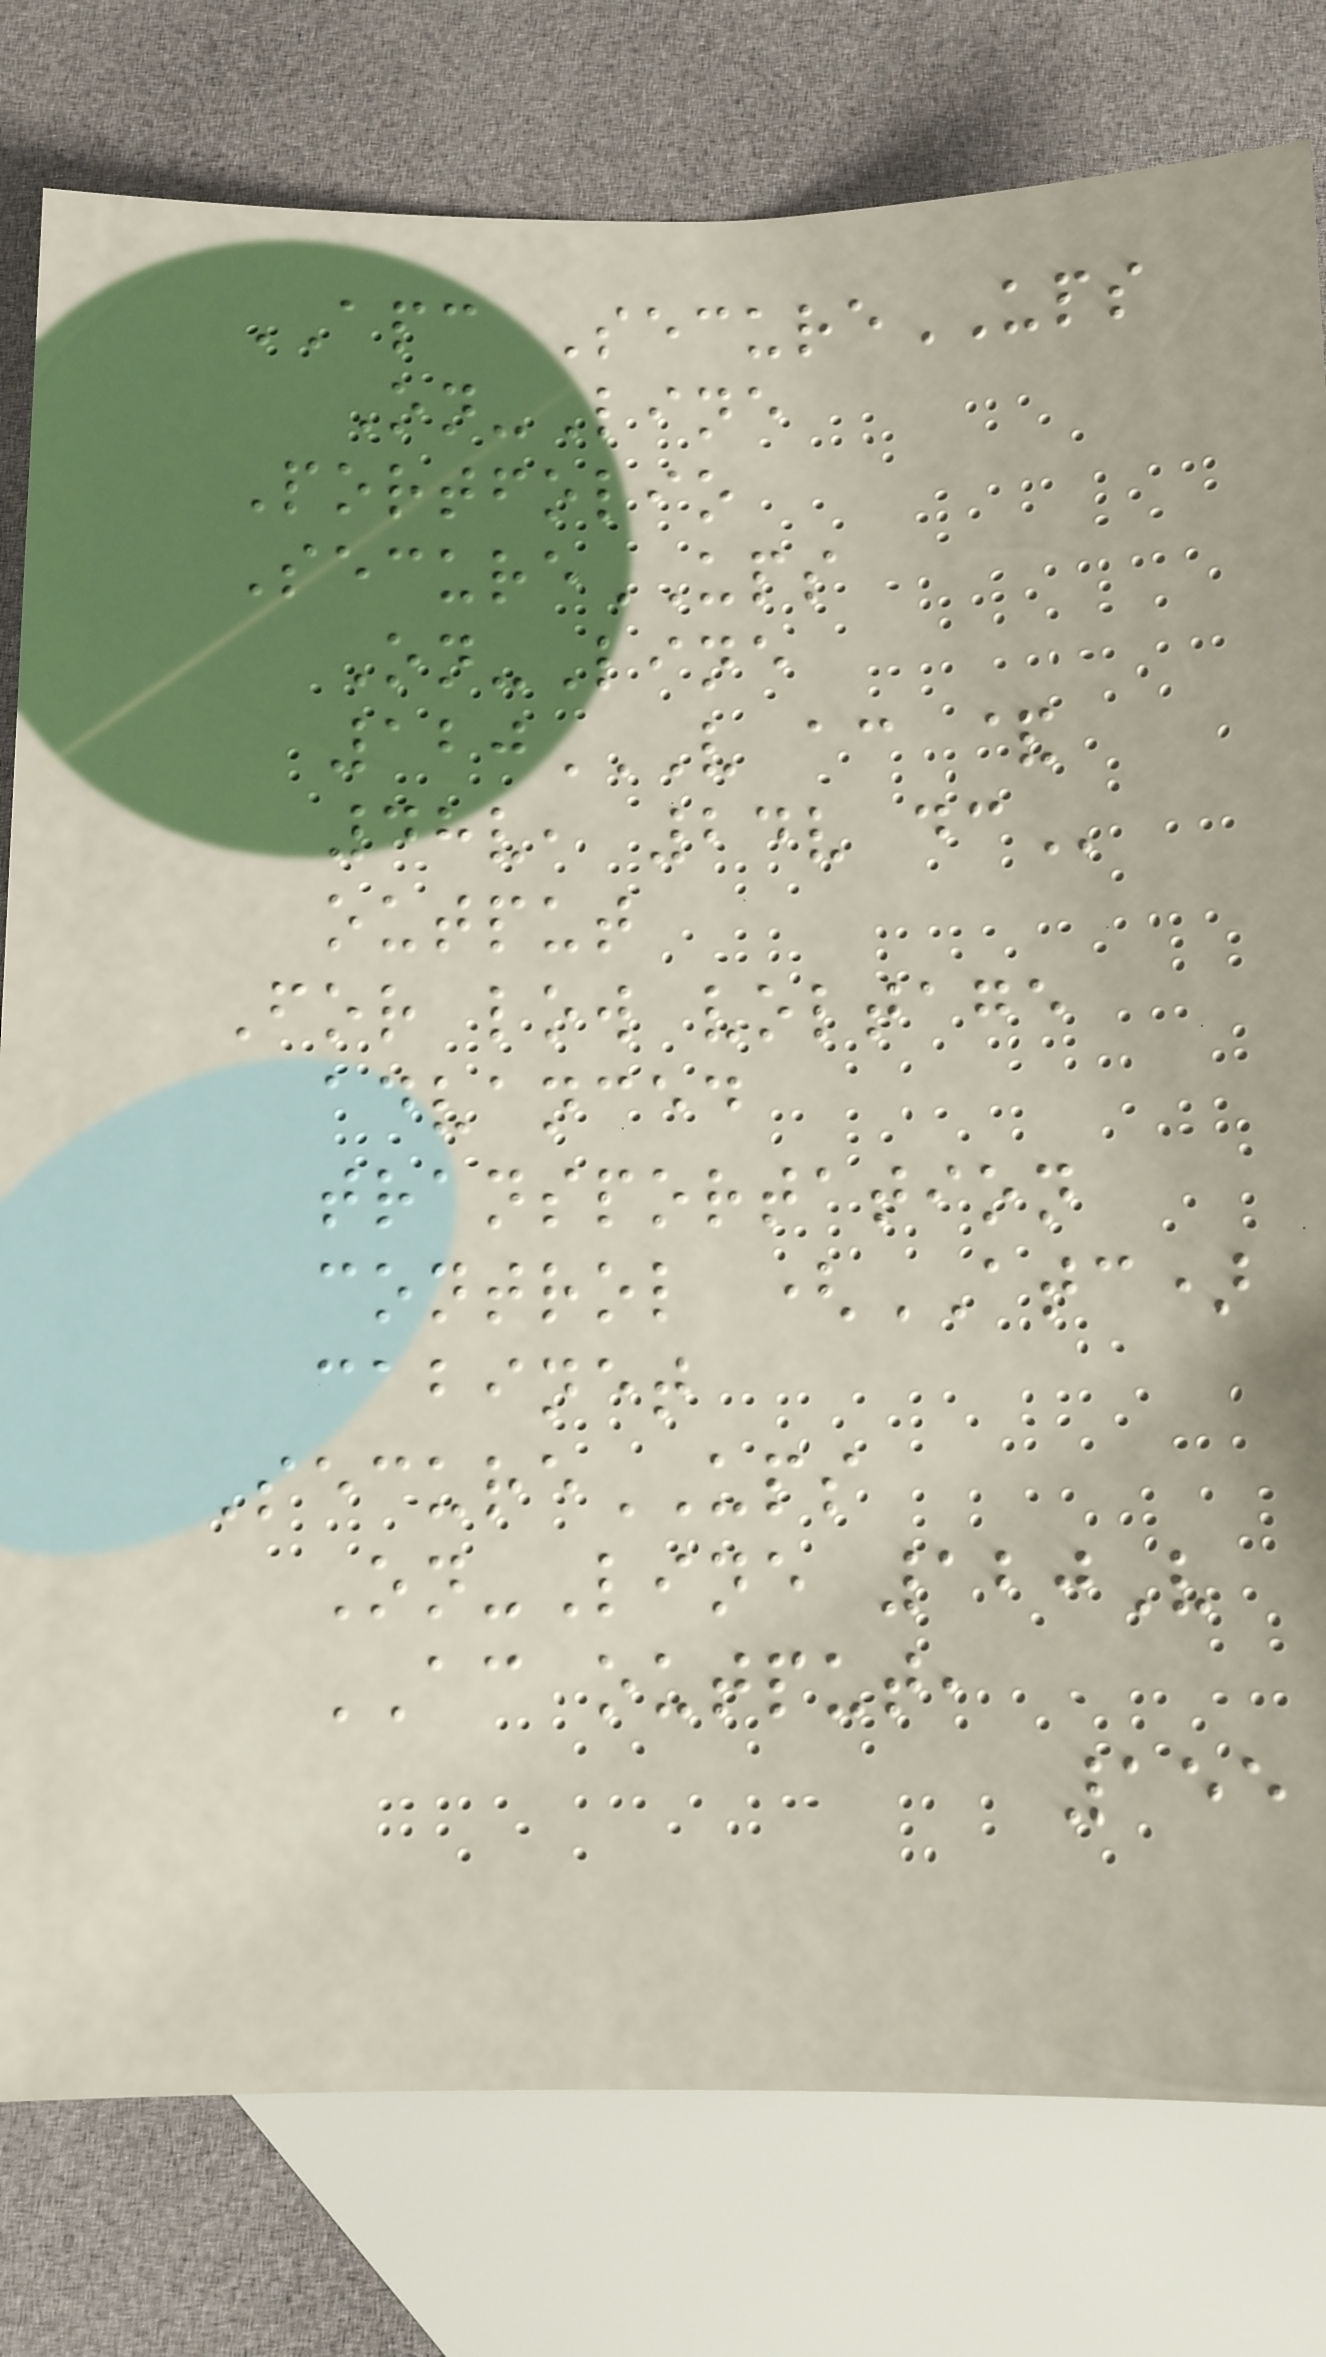APC SecureUPS
On-Line
Portfolio
SecureUPS
On-Line
120V AC &
48V, 24V DC
output
For low voltage
advanced
transportation
control (ATC)
cabinet
SecureUPS
On-Line 120V
AC output,
155
